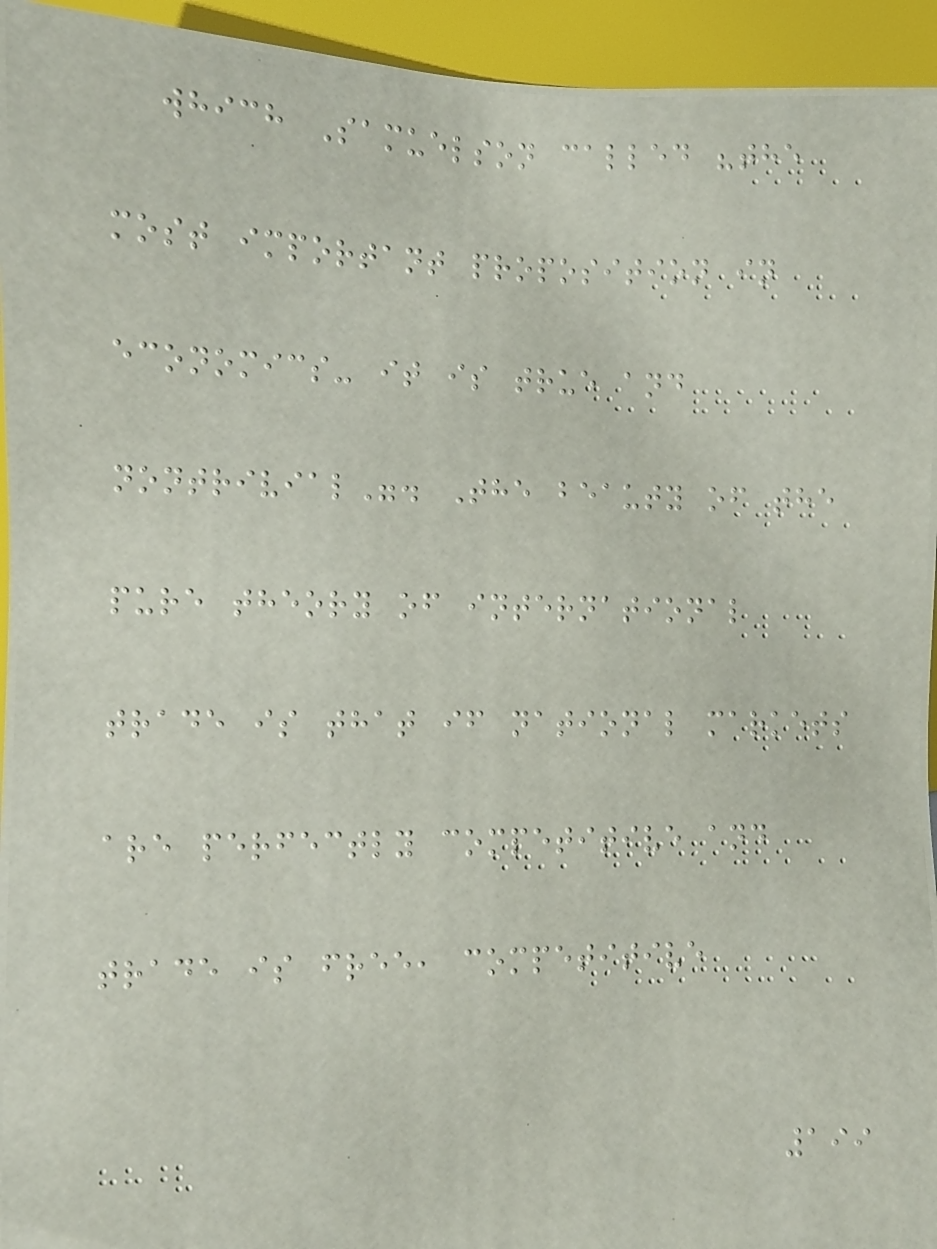which Samuelson called "the
most important proposition in
economics- it is true and
nontrivial". The beauty of the
pure theory of international
trade is that if national markets
are perfectly competitive and
trade is free, competitive
199
